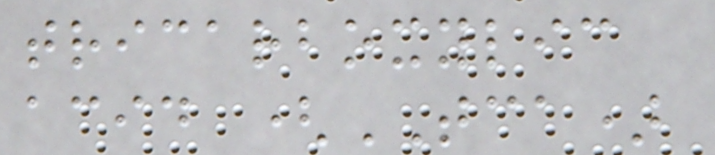tricarboxylic
acid (TCA)
